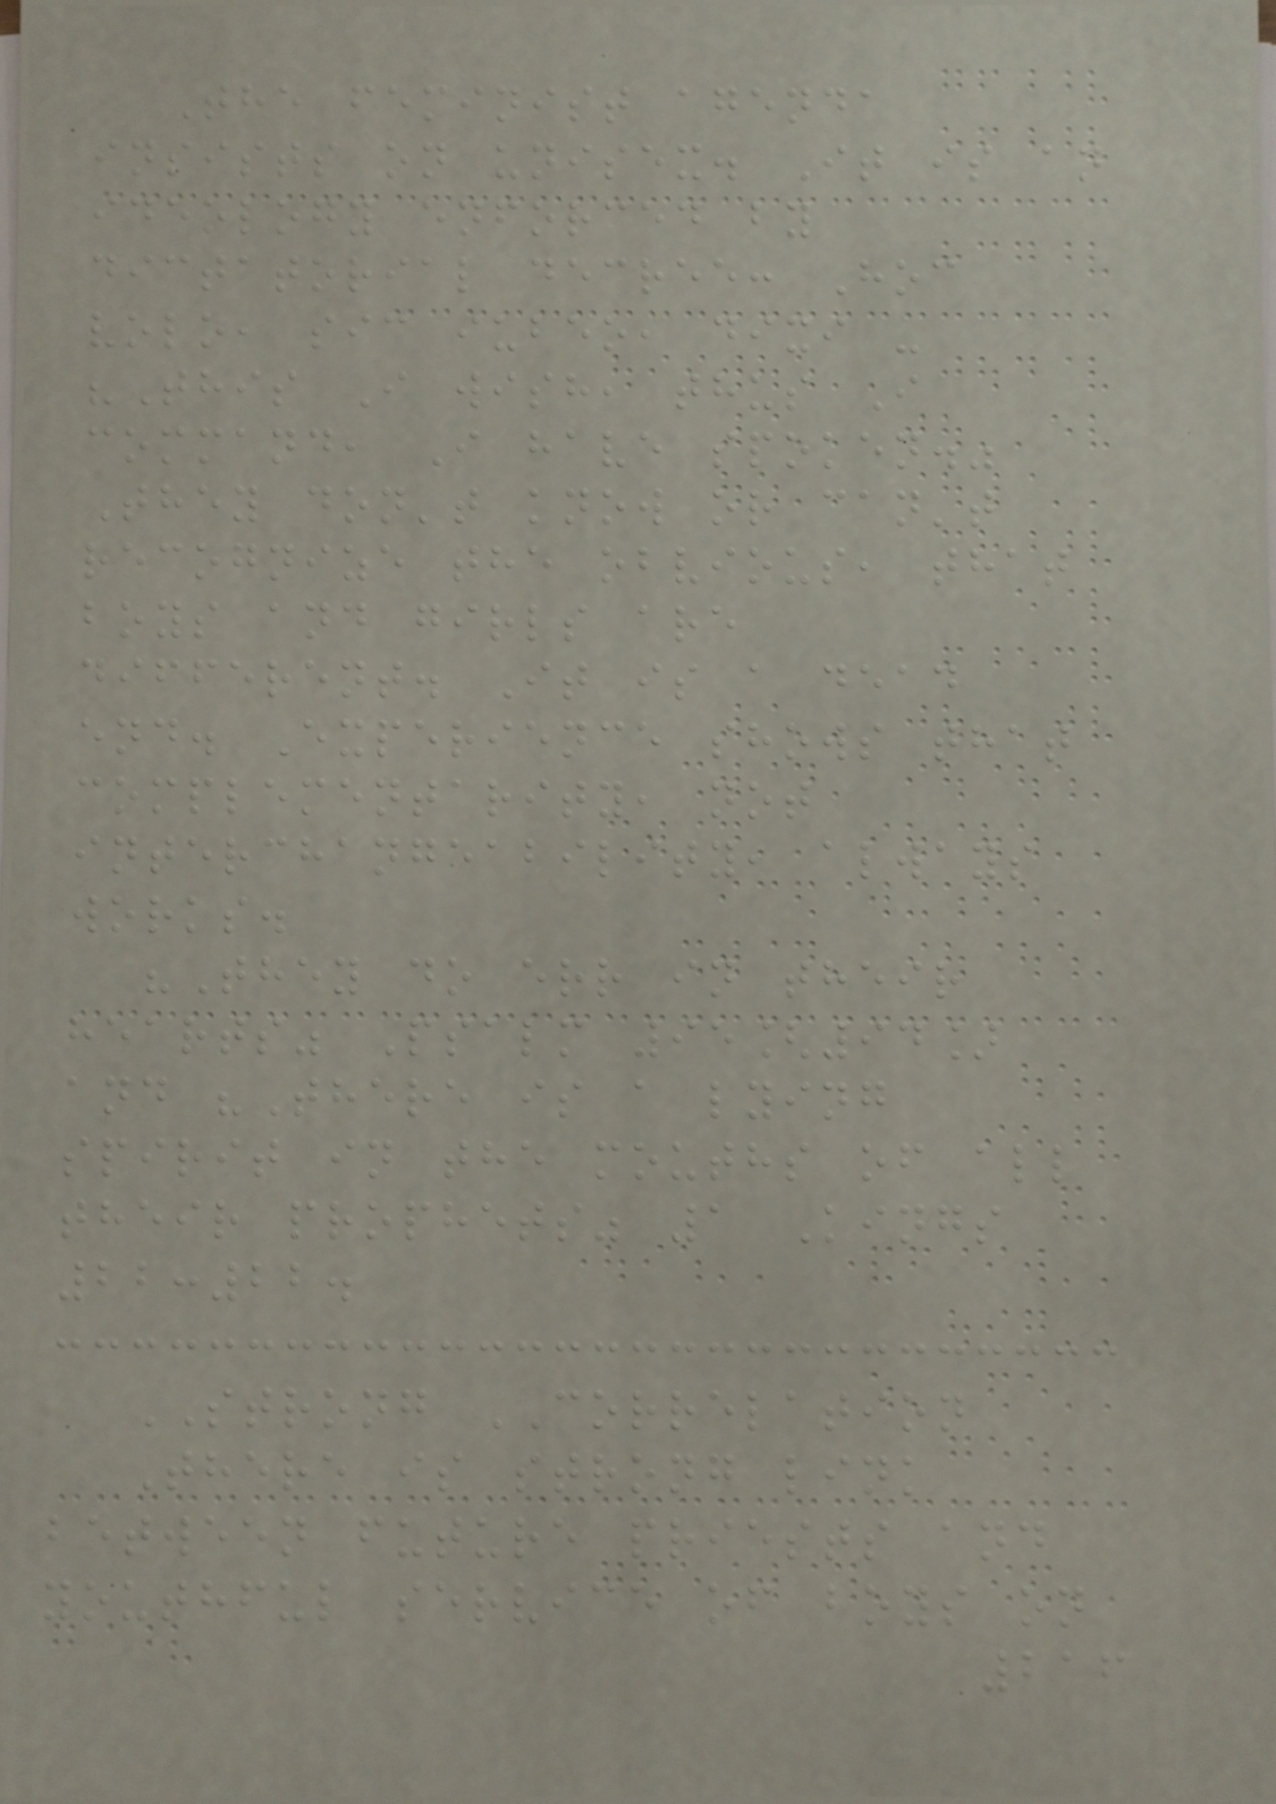The feminist agenda
insists on unisex. It is an
ideology enforced by
dictatorial decree: Hoc
volo, sic iubeo, dixi -
"This I wish, thus I
command, I have spoken."
They don't know or can't
recognize the obvious, that
boys and girls are
different. It is a dead
end. Experience shows that
complementarity, not
interchangeability, always
works.
"They do err in their
hearts" Psalm 95[94]
and "There is a lying
spirit in the mouths of all
their prophets" 1 Kings
22:22.
STRONG CORRELATION
There is strong link
between future priests and
youthful service of boys on
216
